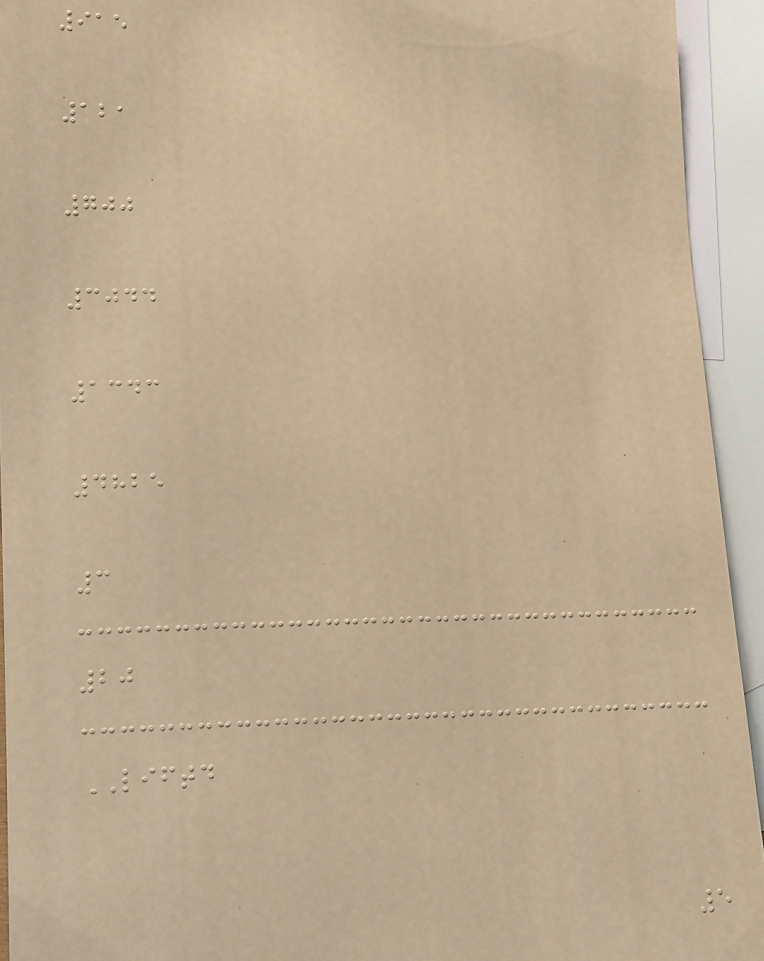915
121
700
3044
1343
4825
3
20
LIFTD
5
